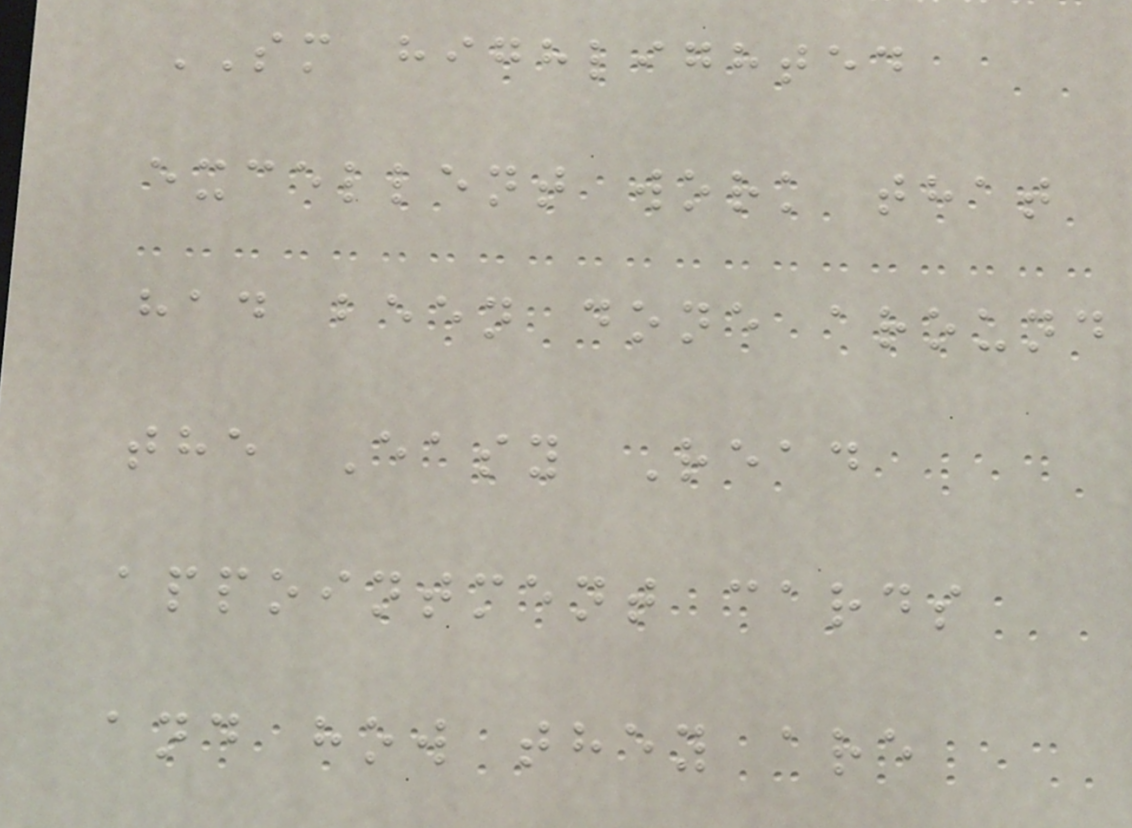SM highlighted
excellent work that
had been done around
the Easy Read
appointment cards
and how they are
